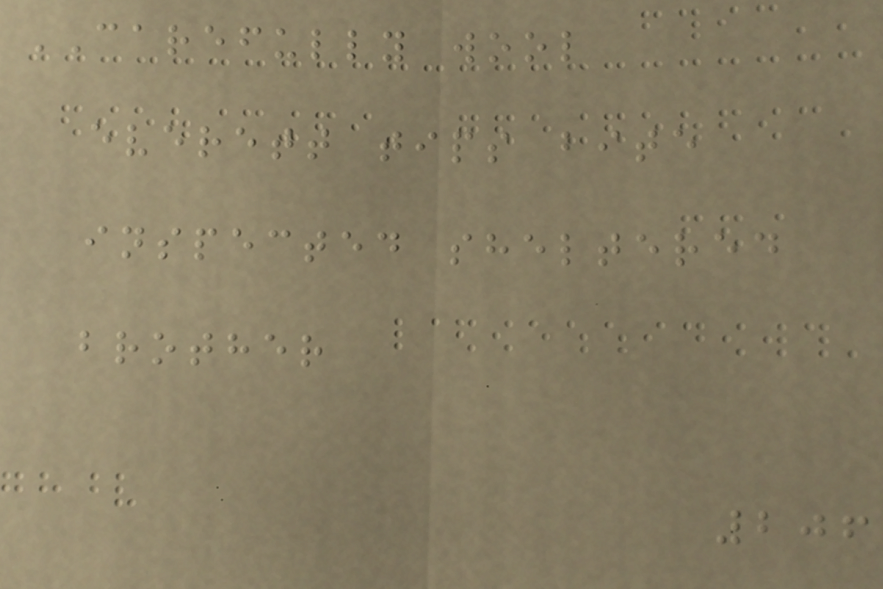CAREFULLY wool
everett tips bite
inspected sheltered
brother
206
